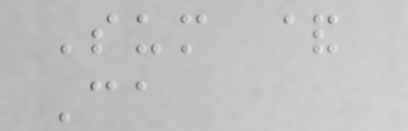Sum &
Ca
